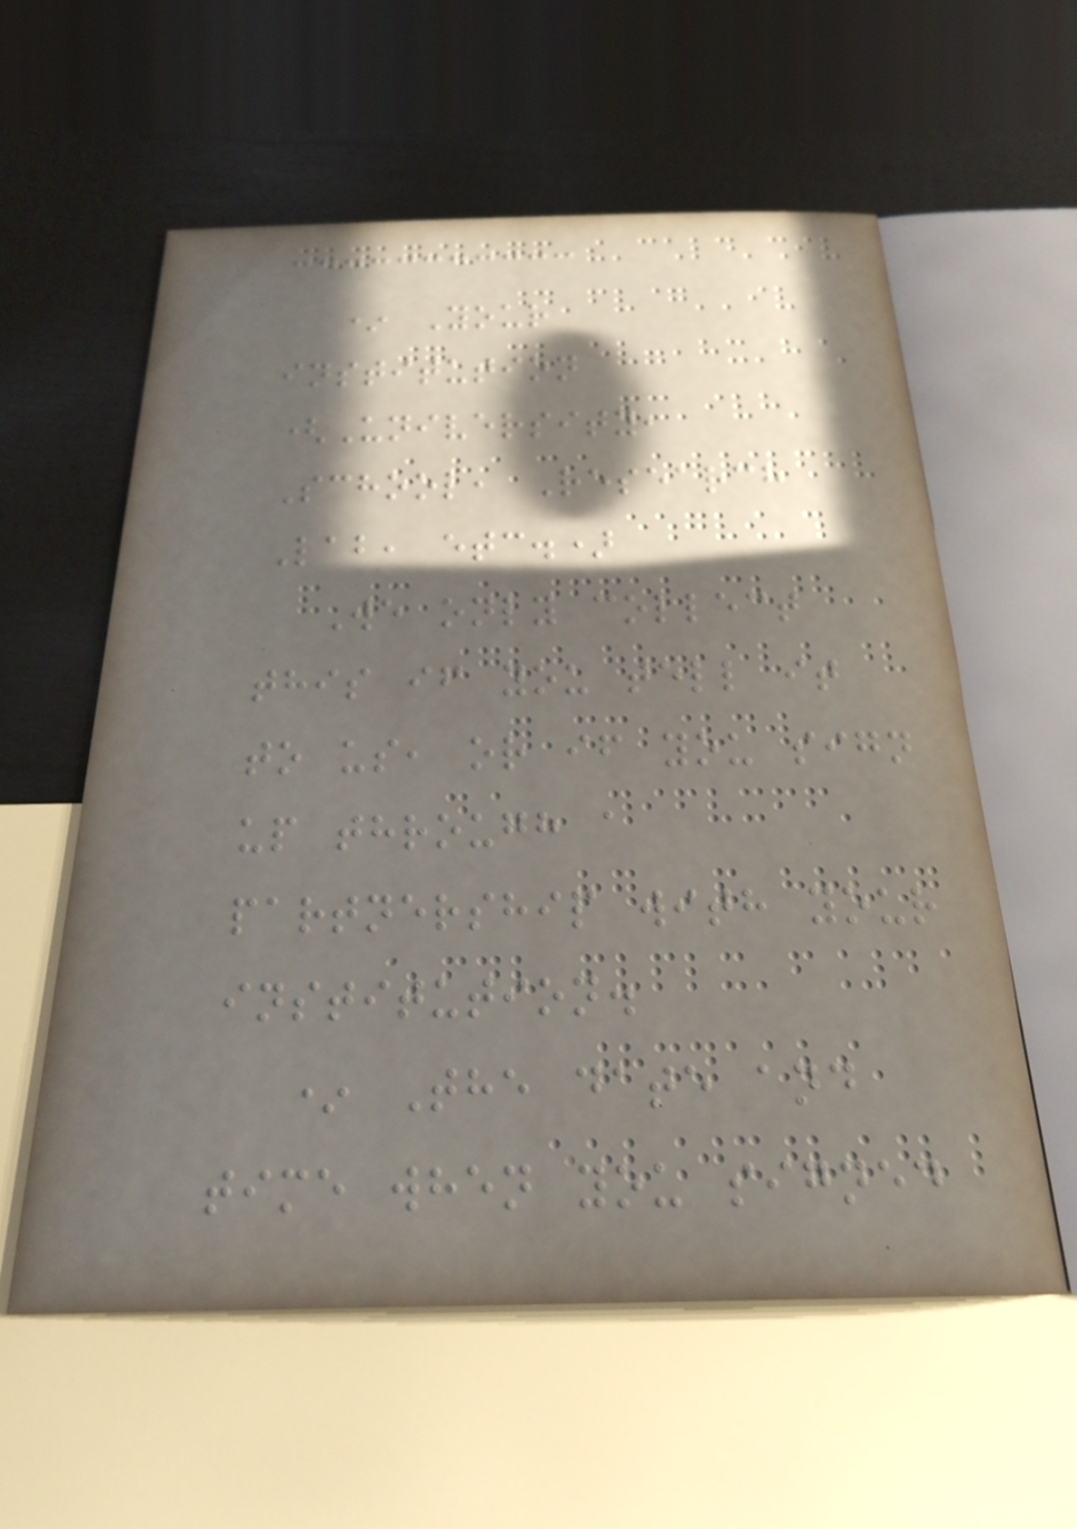* Your
institution
(University,
School, Research
Lab, etc.)
We only collect
this if you tell it
to us, or if you sign
up through a
partnership with your
institution.
* The date and
time when you signed
